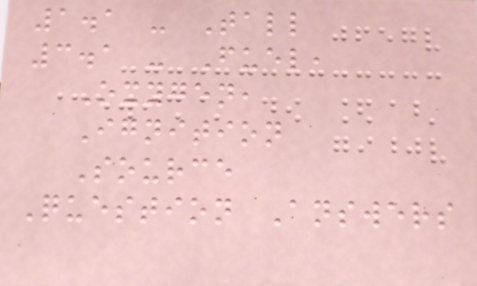1.1 - Tall
3.1 - Fuel,
Oxygen,
Ignition
Source
Question Answers
